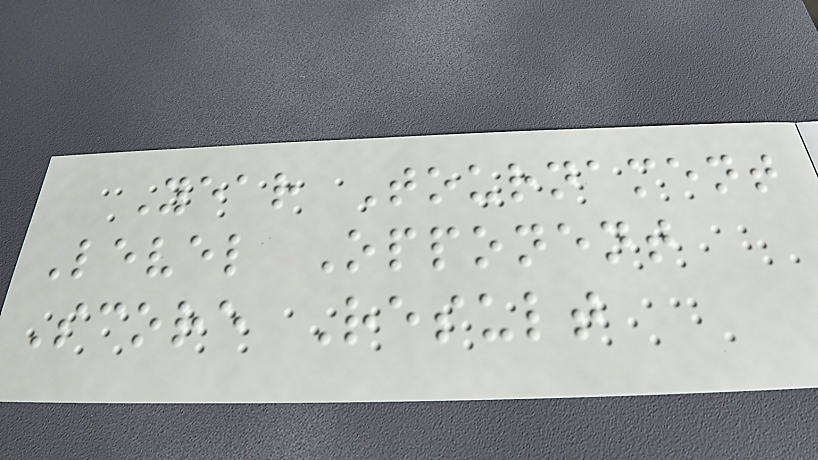Year Tournament
Level Opponent
Score Result
